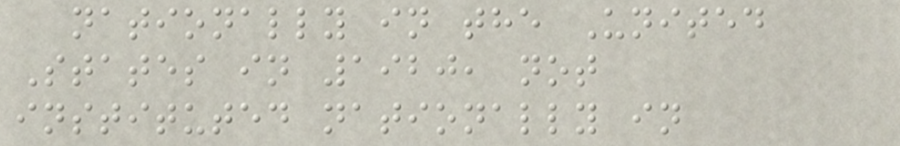nationally in the United
States in 1920, not
instituted nationally in
